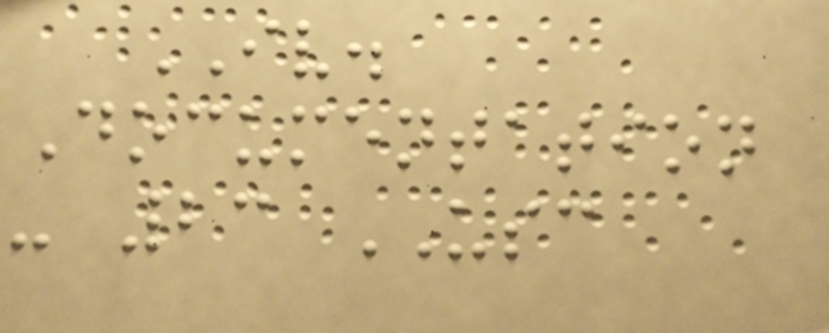IV.
Documentation
- 23 USC
